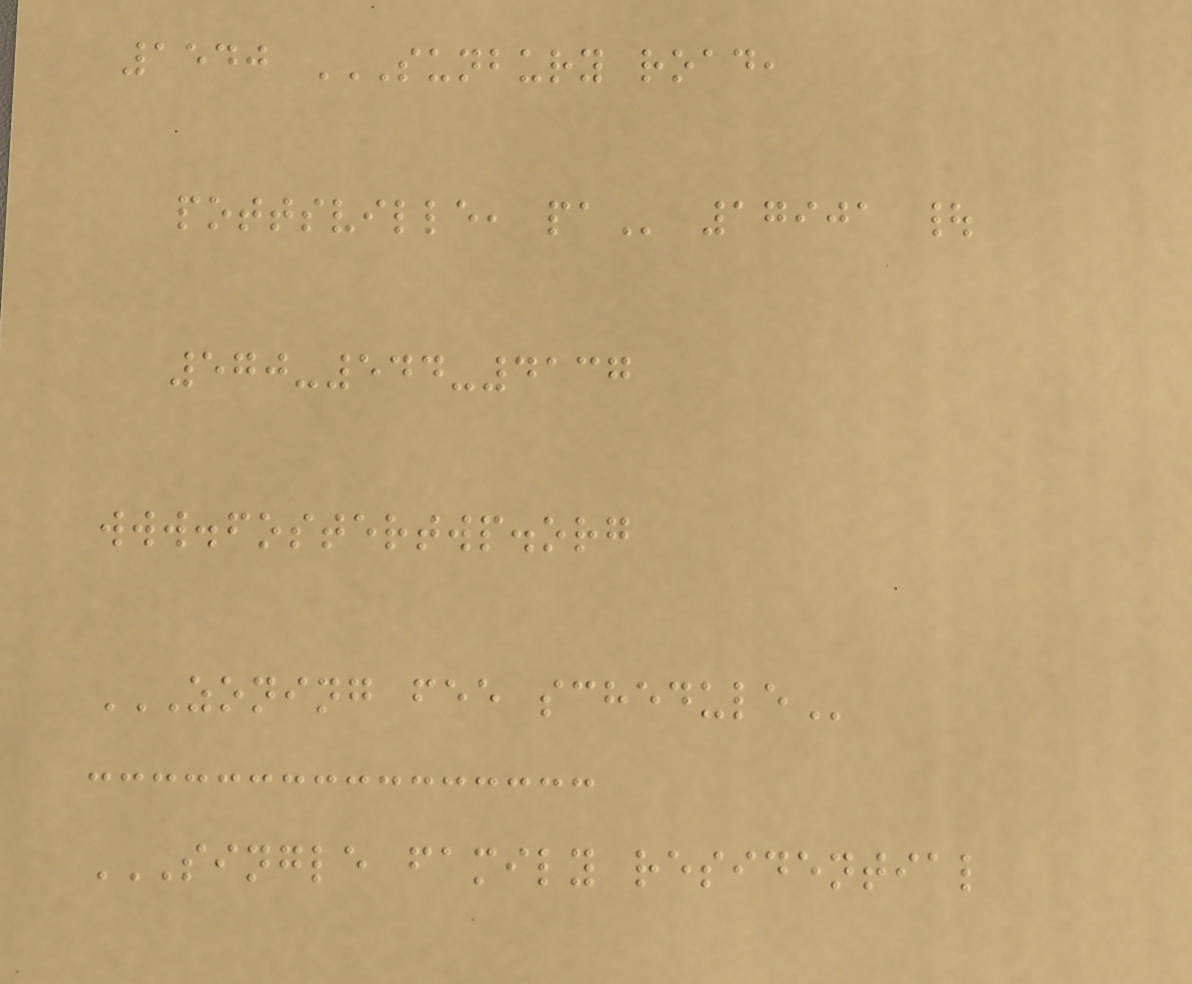1540 SUNBURY ROAD,
POTTSVILLE, PA 17901 |
570-544-4137
www.fostertwp.org
ZONING FEE SCHEDULE
SINGLE FAMILY RESIDENTIAL
